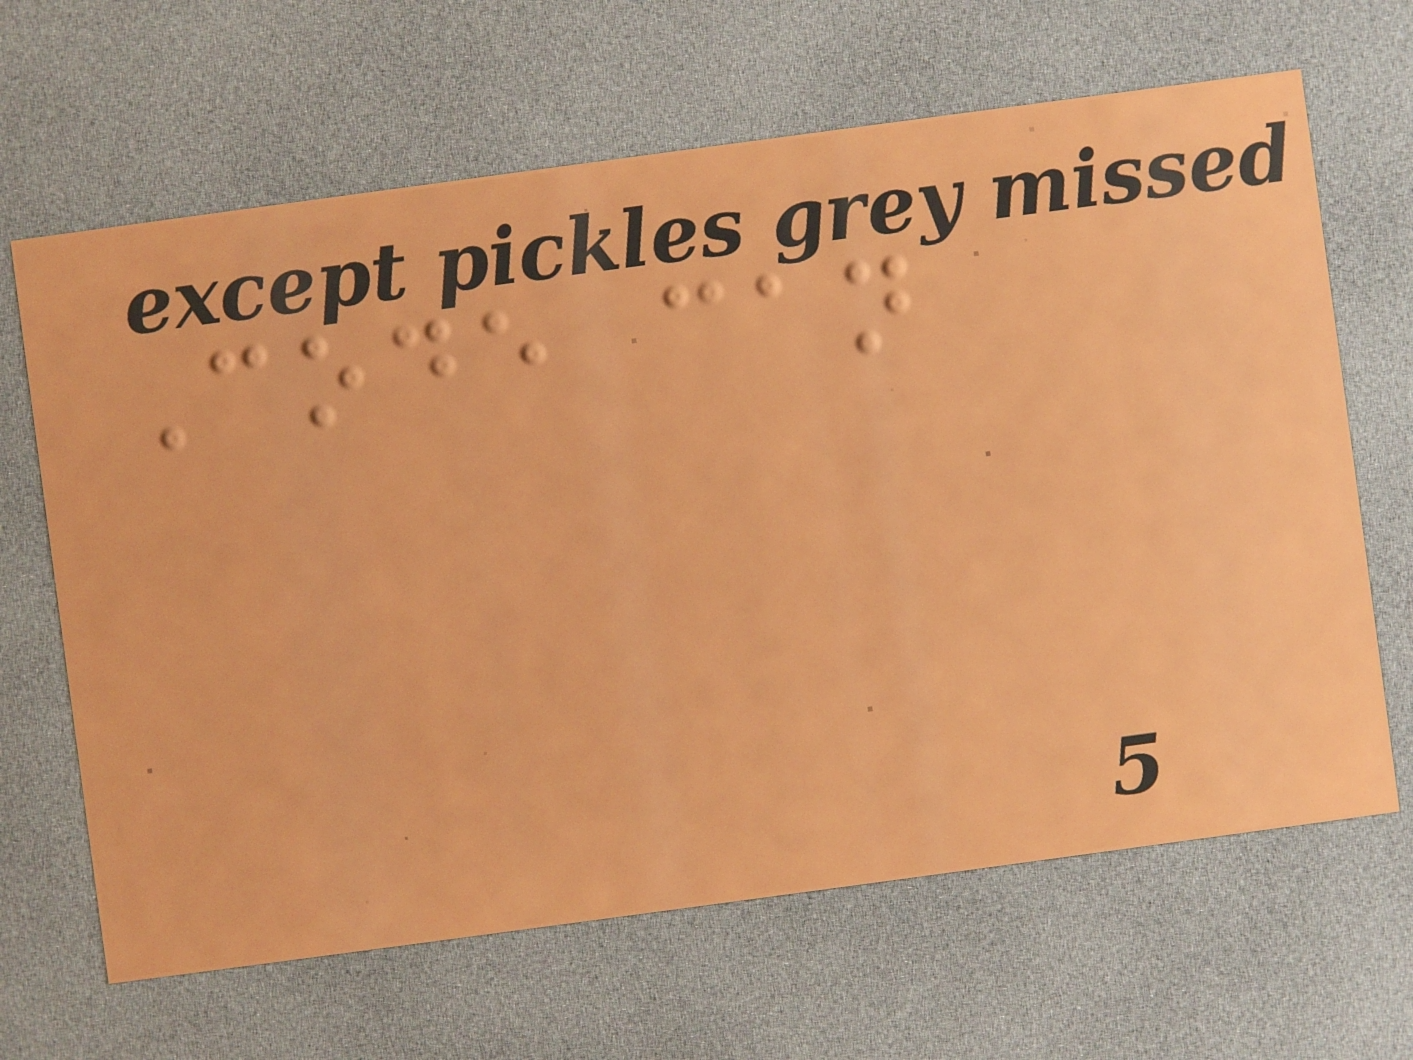Code can
